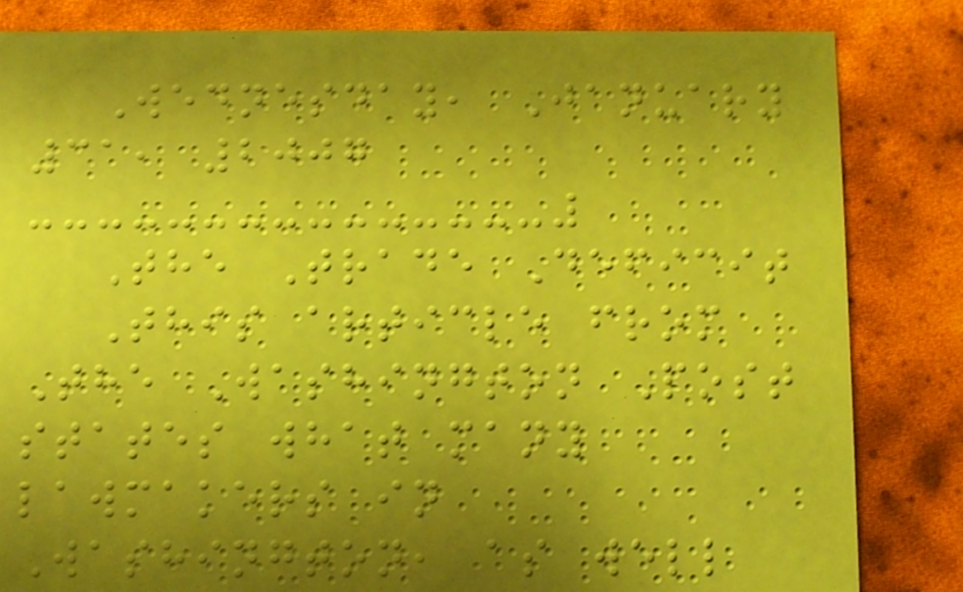Wednesday, January
31, 2007
The Trade Deficit
This article from
The Washington Post
states what many
lawmakers in
Washington, as well
